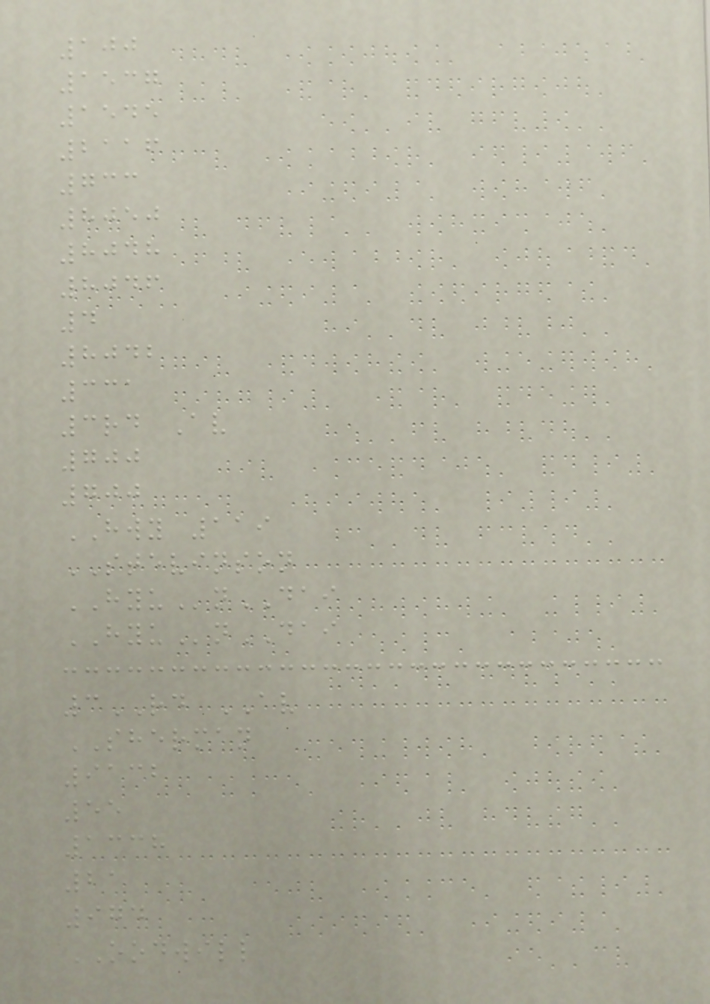100
1537
1545
2116
733
8050
8048
8046
4
8042
331
3rd Av
700
700
HWY 119
STEVINSON
HYUnDAI
HYUnDAI
3RD AV
SHERMAN
9132
55
1338
21
974
OODWILL
